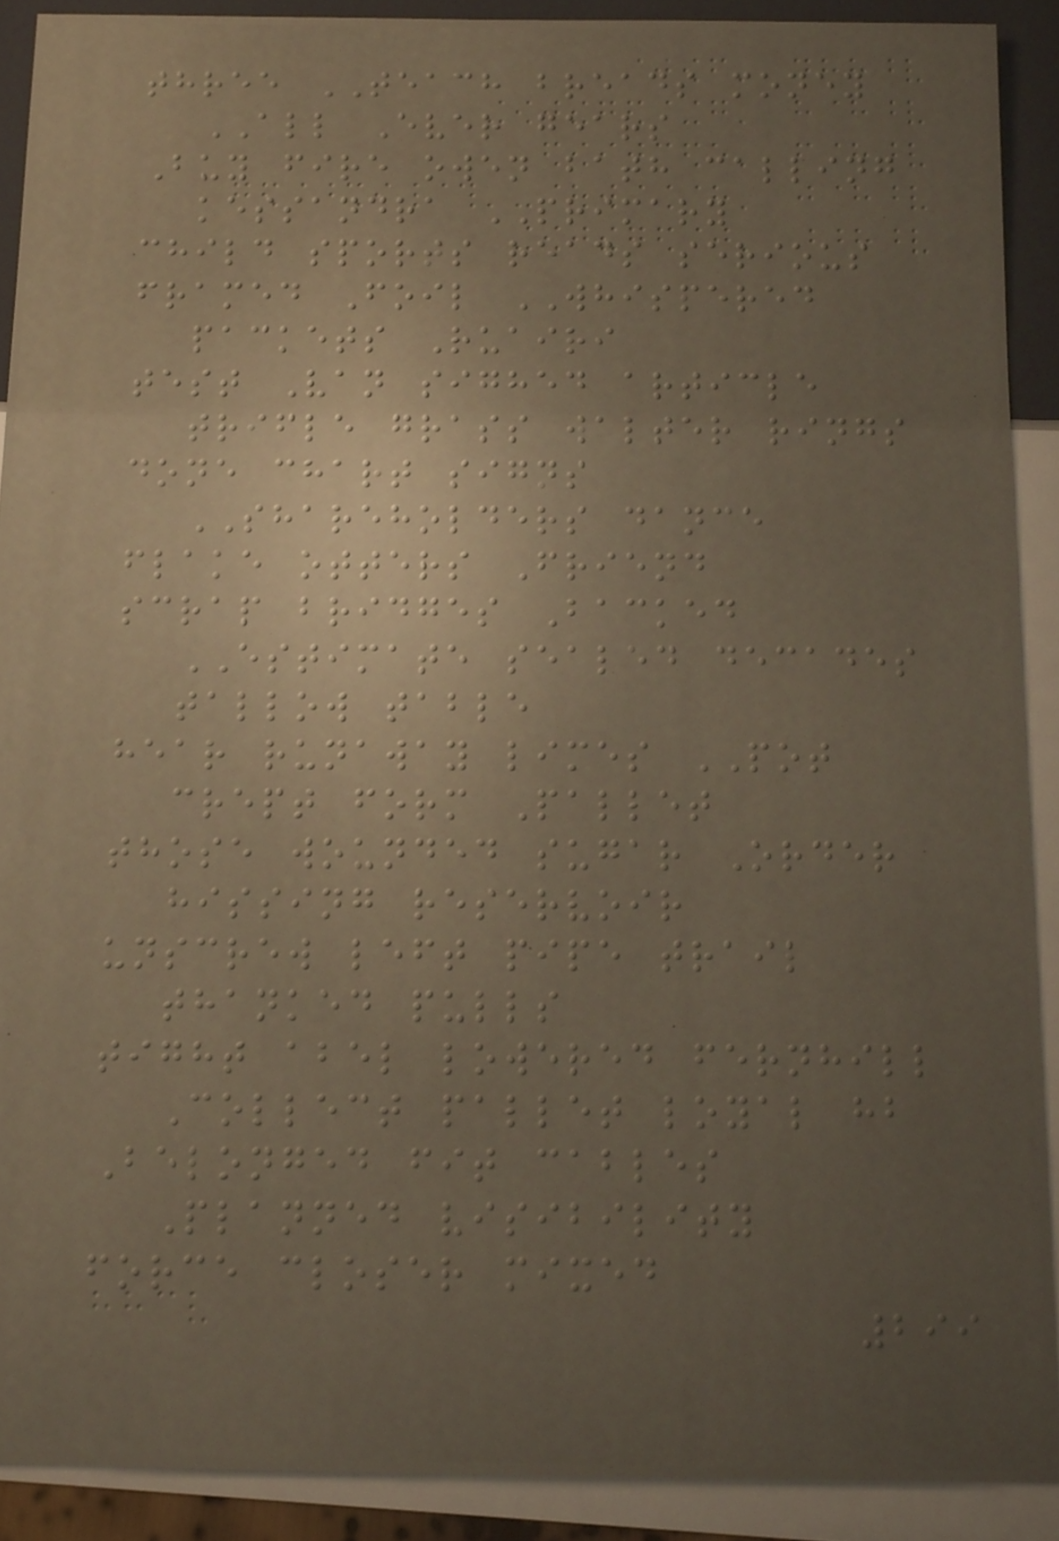three TEACH breads money
ALL Ever gears
Buy fire owen bath calling
kessandra PRIMARY
child sports reads serious
framed Foil WHISPERED
packets Ruairi
test Van sighed article
trifle grass walter rings
done chart signs
SHAREHOLDERS dance
flake otters Friend
scrap bridges Backed
ESTIMATE sealed decades
tallow table
hear runaway limes POT
crept form Pallet
those wounded sugar Order
hissing reservoir
unscrew left pipe trail
thanked pulls
tight abel lowered fernhill
Collect pallet loyal hb
Belonged fit cables
Planned visibility
force closer mixed
299
